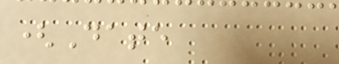(Date
